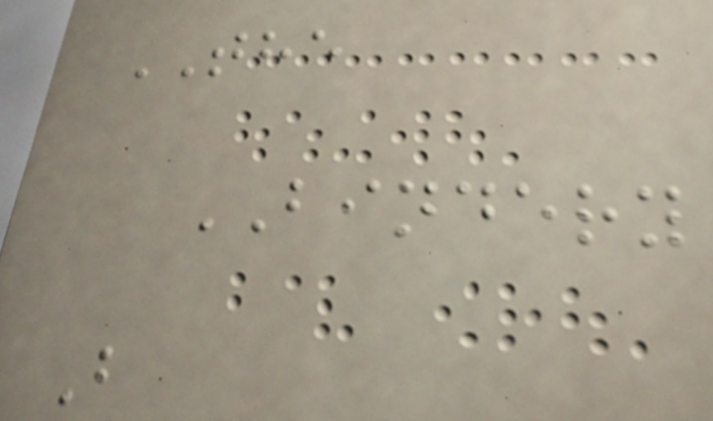THE
BINDERY
B
